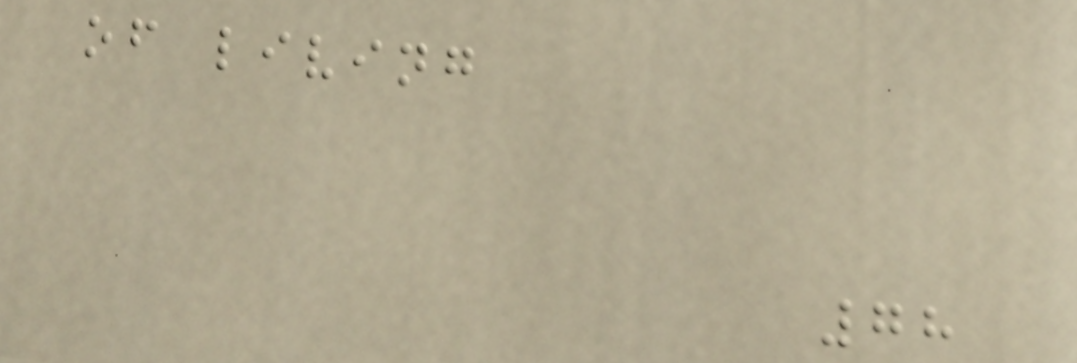of living
78
